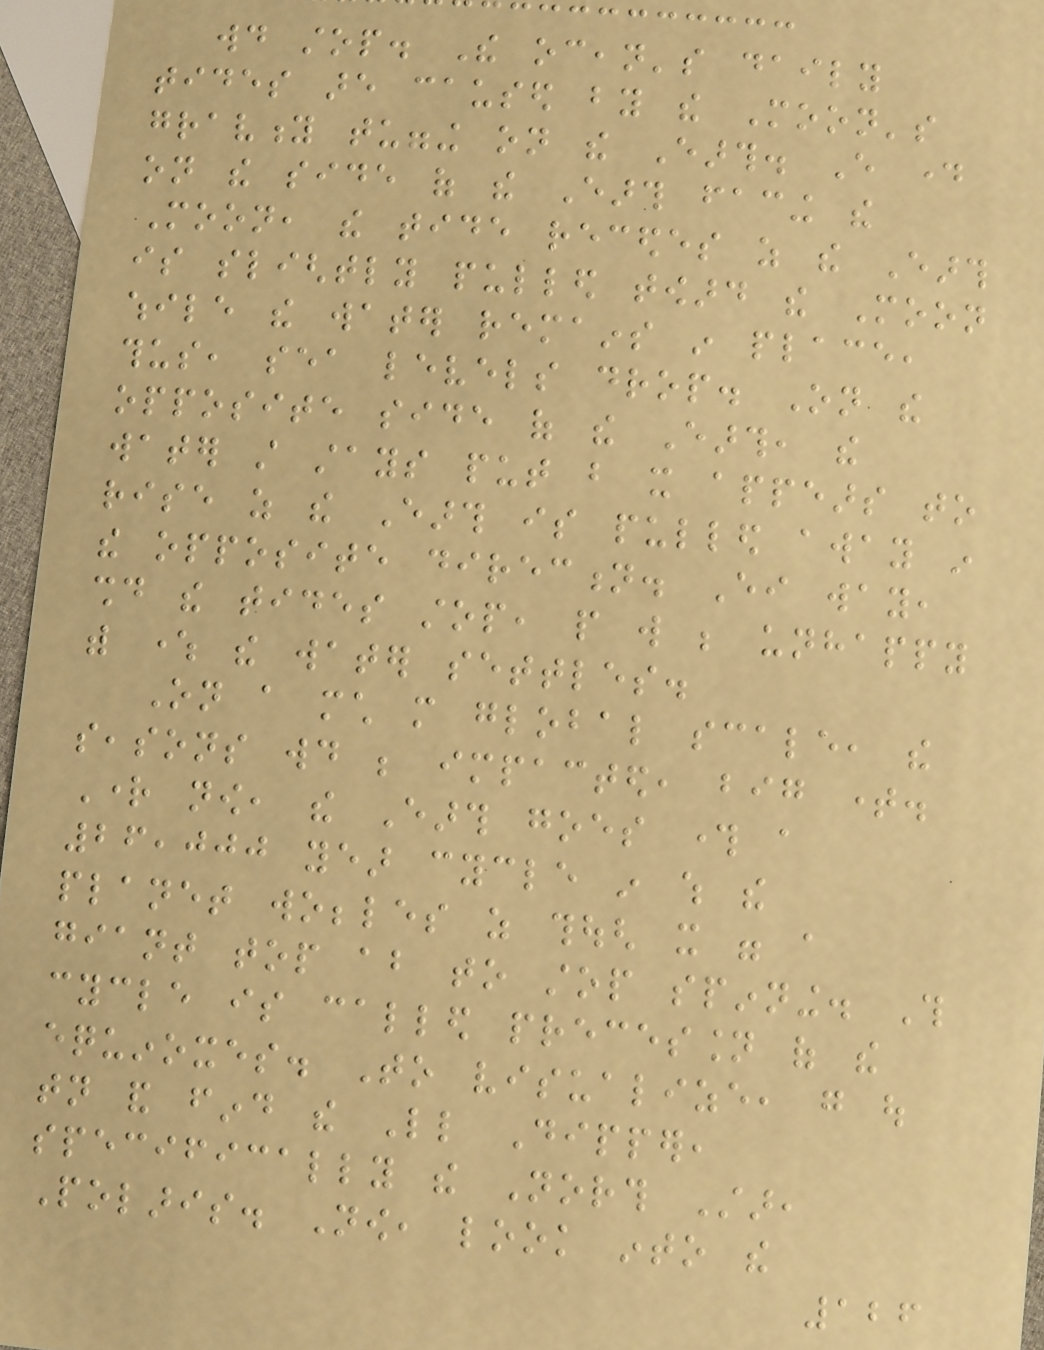would stop. The ocean's daily
tides are caused by the Moon's
gravity tugging on the Earth. Every day
on the side of the Earth facing the
Moon, the tide recedes as the Earth
is slightly pulled toward the Moon
while the water remains in place,
thus, sea levels drop. On the
opposite side of the Earth, the
water still stays put but it appears to
rise as the Earth is pulled away in
the opposite direction. Either way,
should the tides stop, people will be unhappy
with where the water settles.
On a much more global scale, the
seasons would be impacted, big time.
Right now, the Earth goes through a
26,000 year cycle in which the
planet wobbles as though it were a
giant top about to stop spinning. This
cycle is called precession of the
equinoxes. To visualize, go out
tonight and find the Little Dipper,
specifically the North Star,
Polaris. Now, look into the
126
